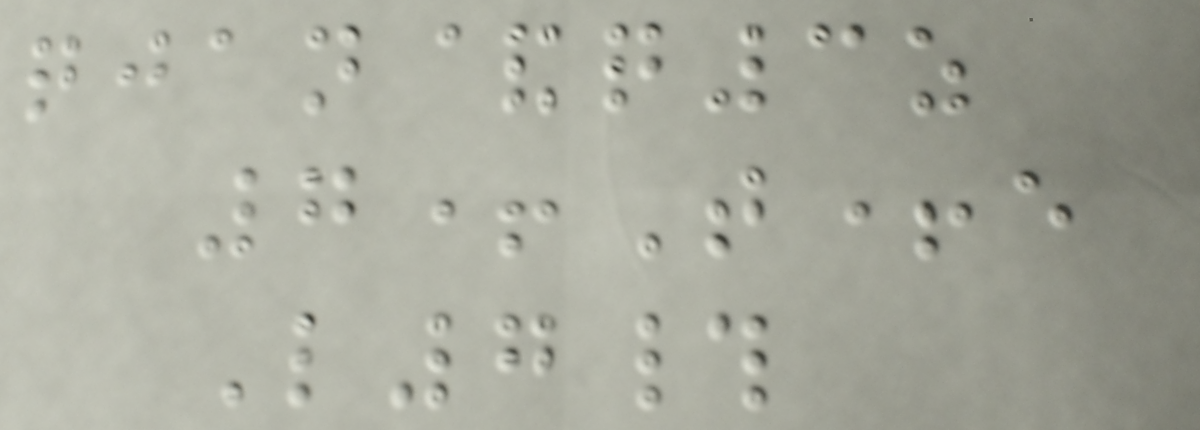qjan&q3z
7+T+e
L7#
